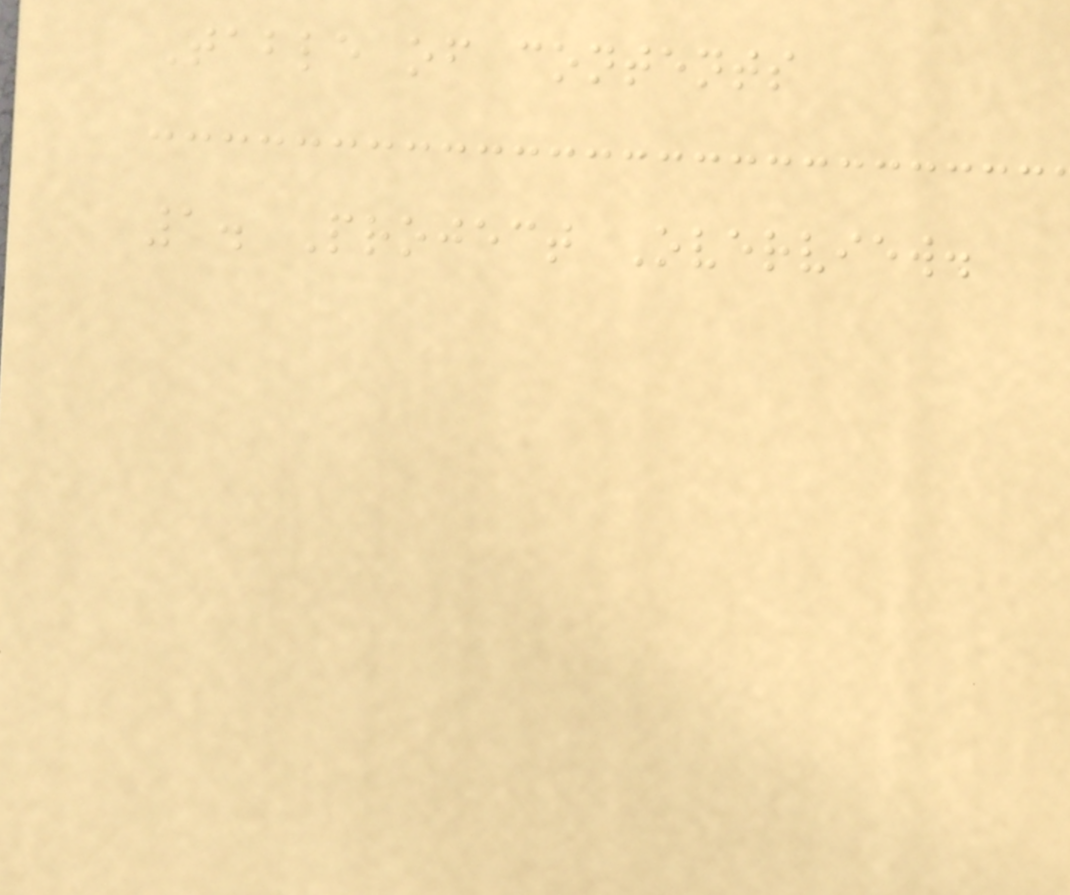Table of contents
1. Project Overview.
